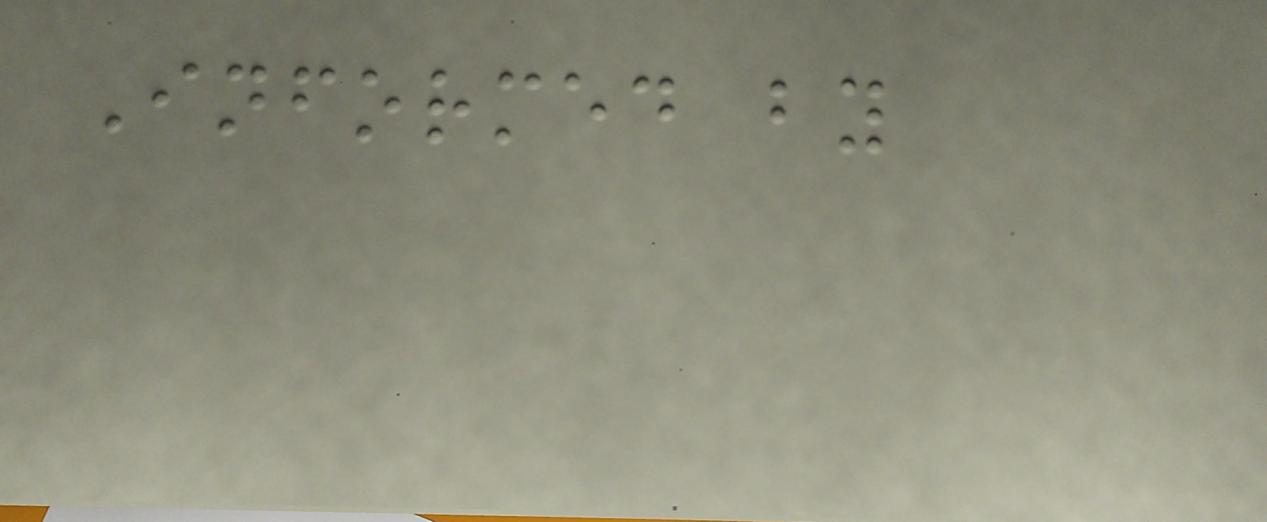Informed by
